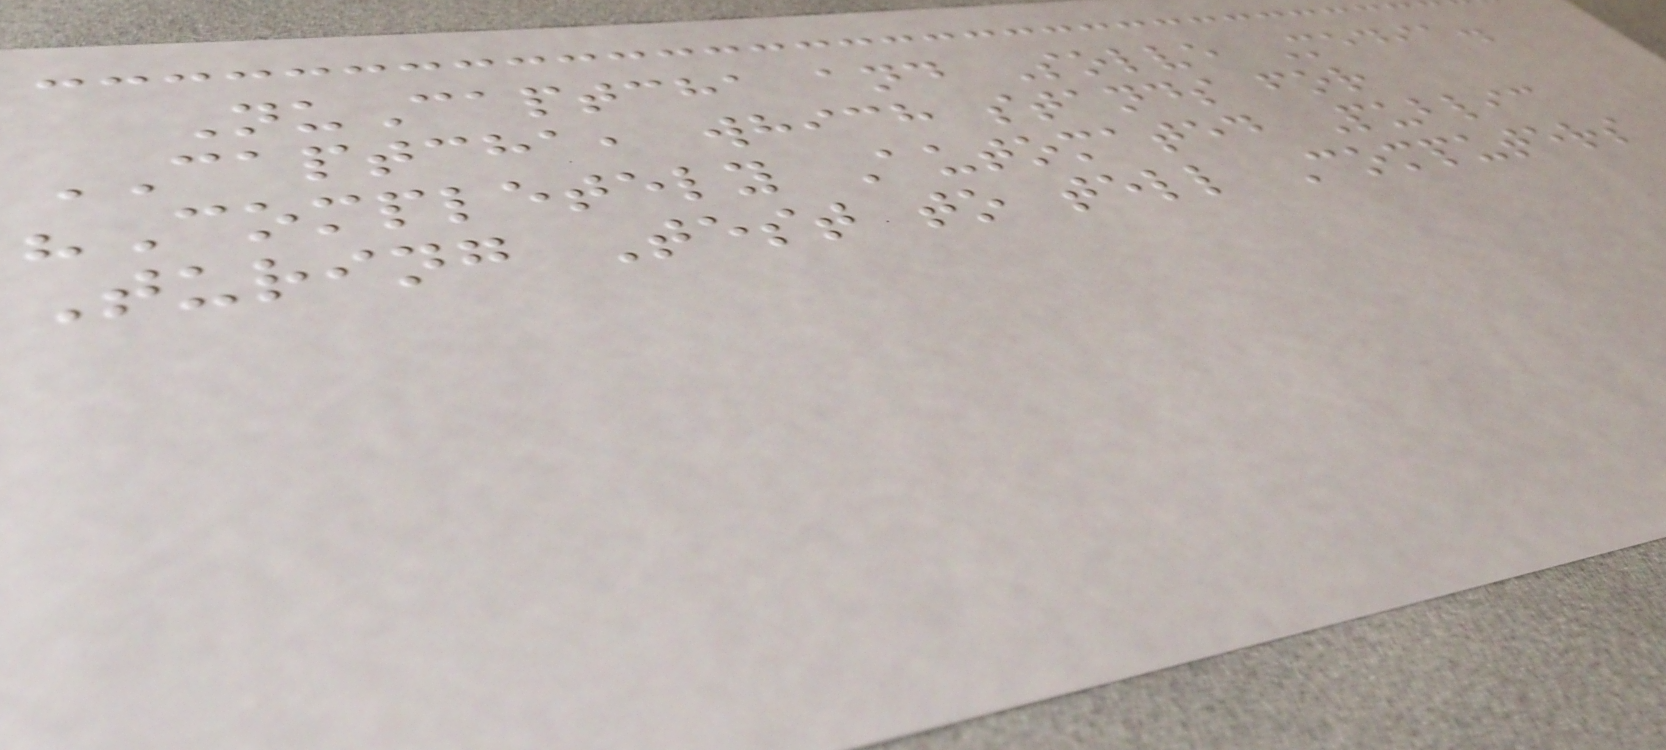NuCaptcha and Solve Media.
CAPTCHA, which stands for
"Completely Automated Public
Turing Test to tell Computers
